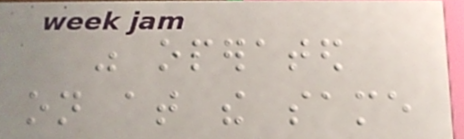was operated
on at the same
